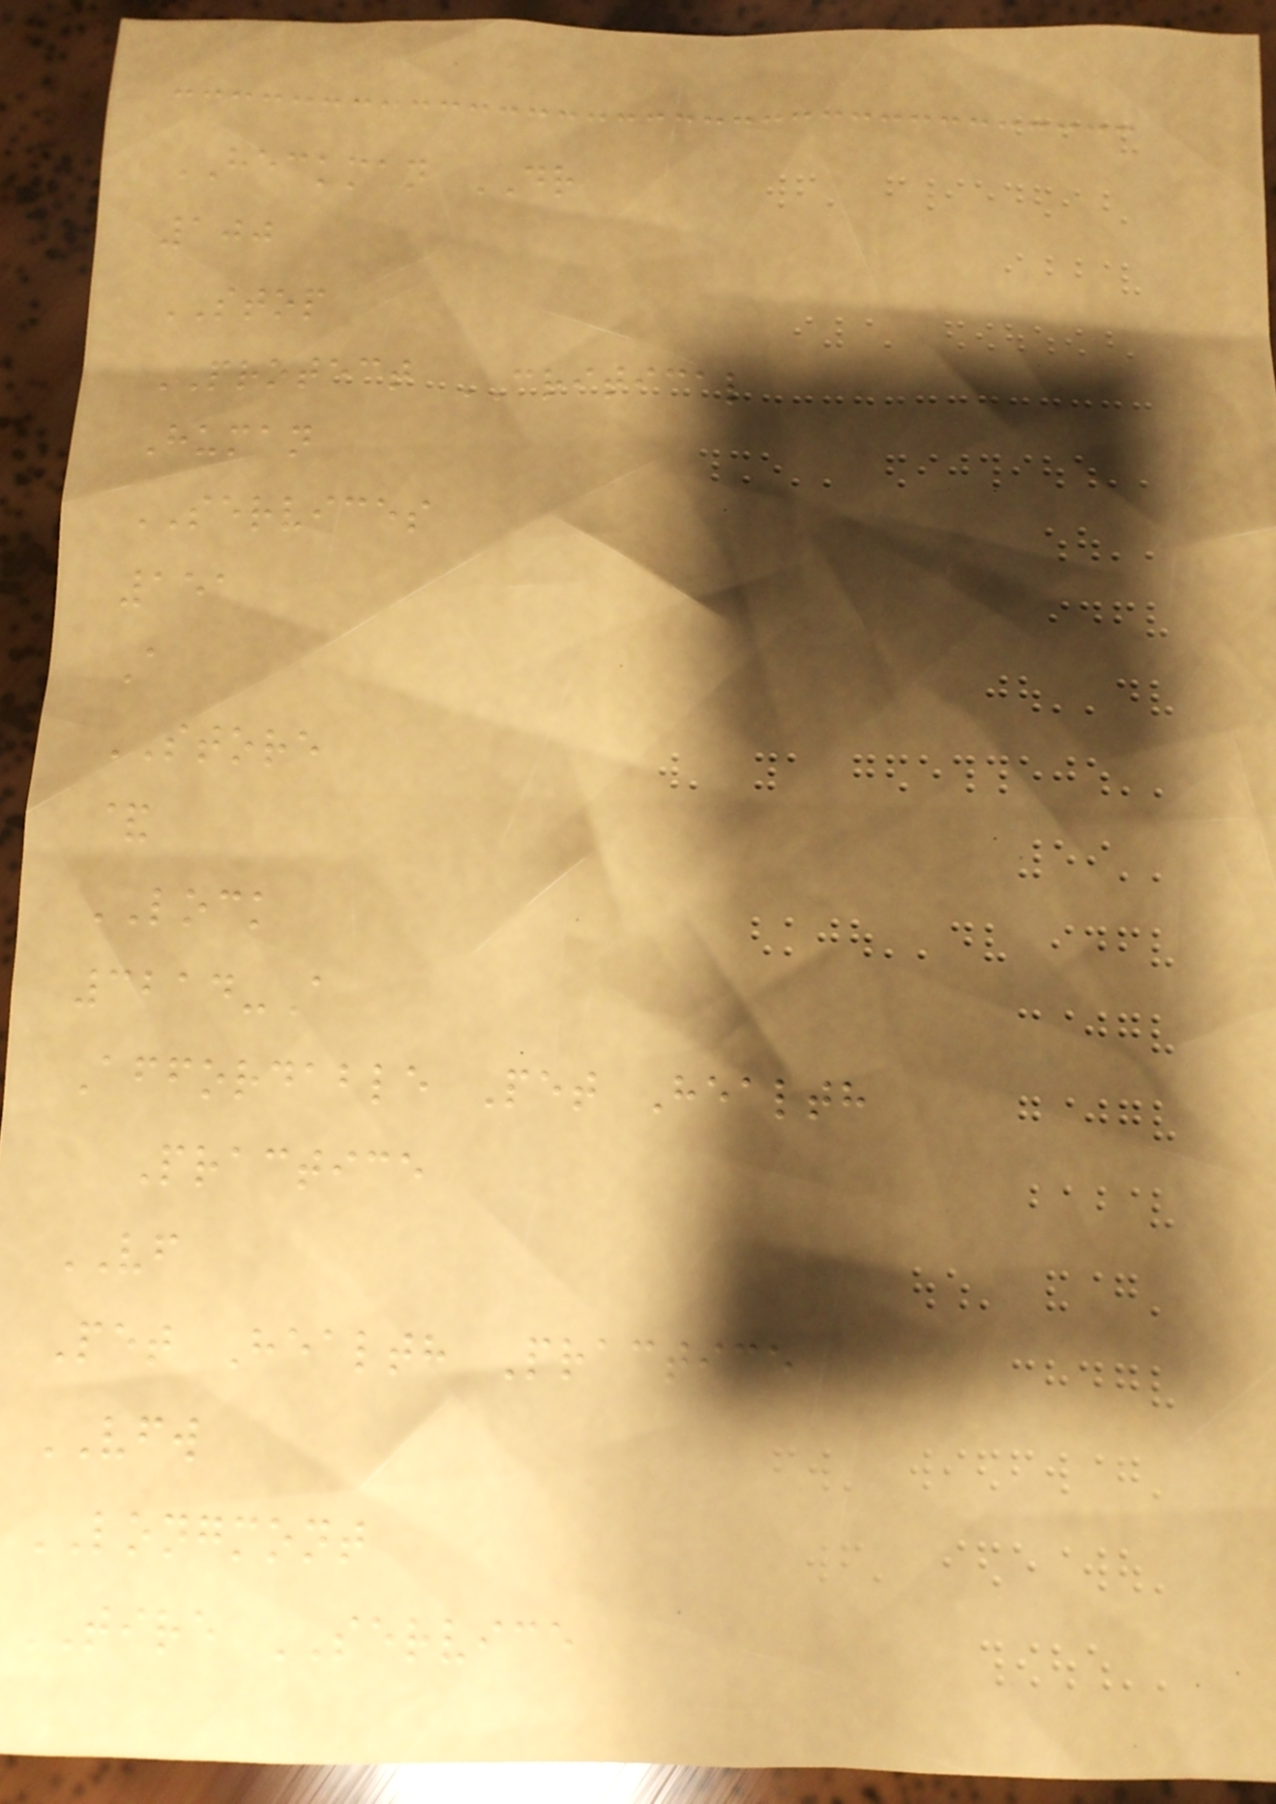HECKMAN DR
100
STOP
PROTECT CRITICAL
Human
SERVICES
151
A
STORE
&
LOCK
3214-A
Affordable Pet Health
Practice
VF
Pet Health Practice
VFW
LONGMONT
TIRE SERVICE
